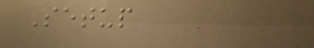Setup
